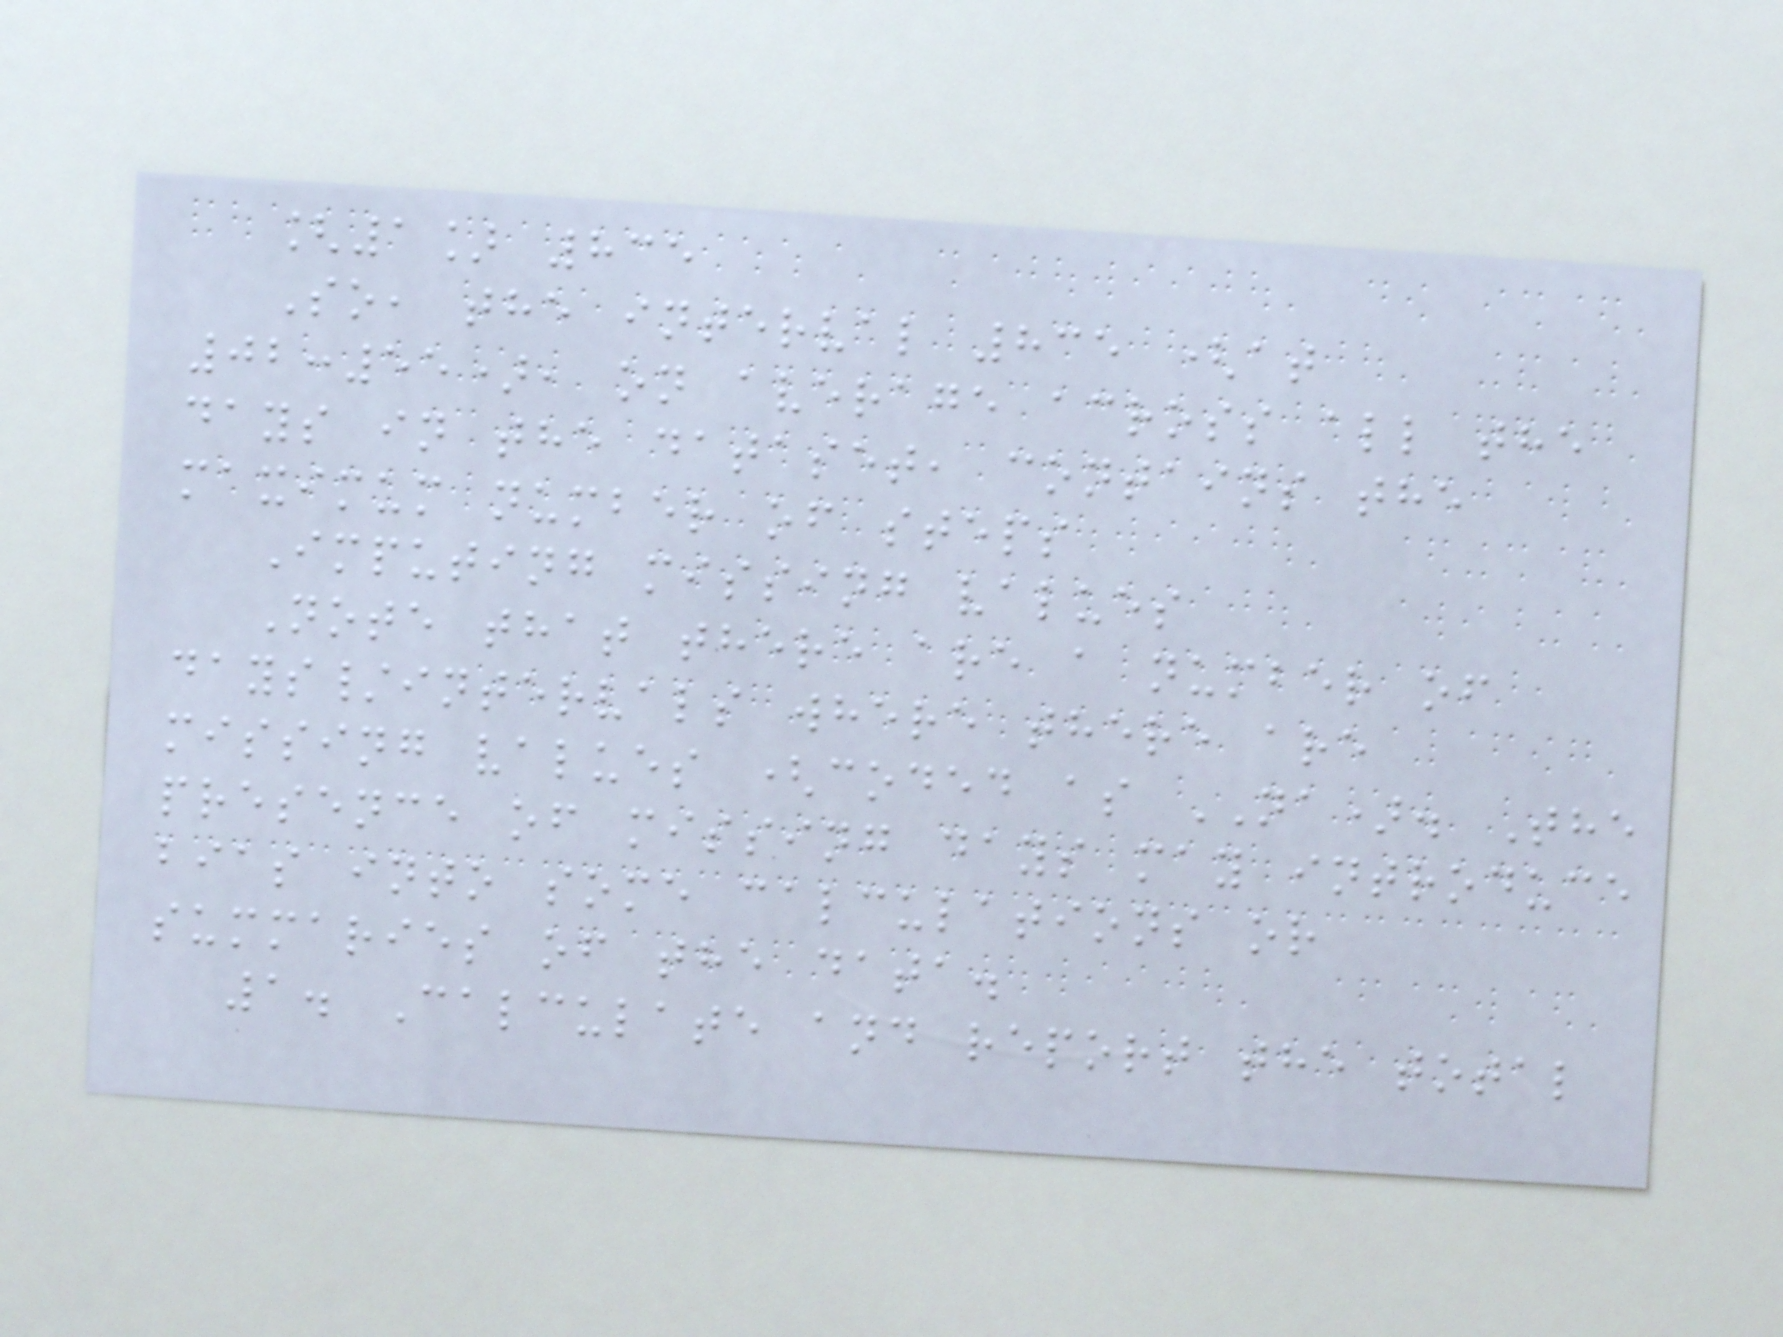[1] 835
So, the interval 835 (at
02:55), on average across all the
days in the dataset, contains the
maximum number of steps
Imputing missing values
Note that there are a number of
days/intervals where there are
missing values (coded as NA). The
presence of missing days may introduce
bias into some calculations or
summaries of the data.
1. Calculate and report the total
